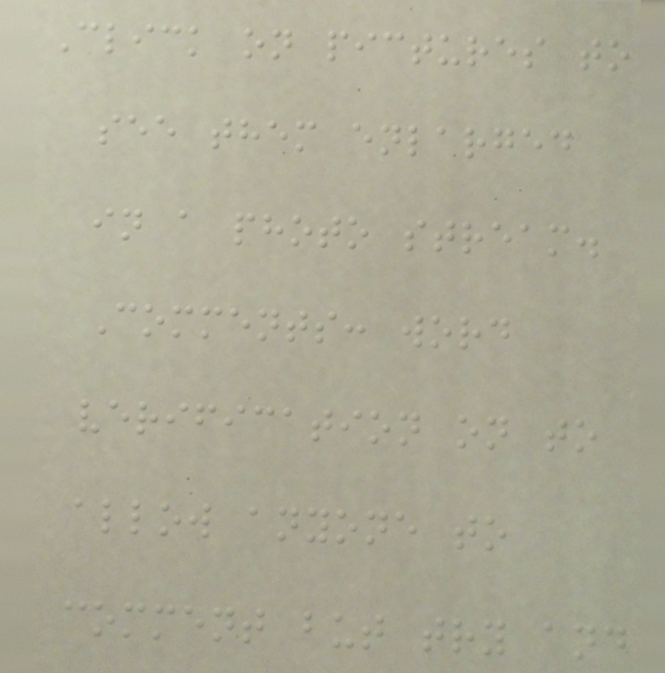Click on pictures to
see them enlarged
in a photo stream.
Comments: word
verification on to
allow anyone to
comment but try and
